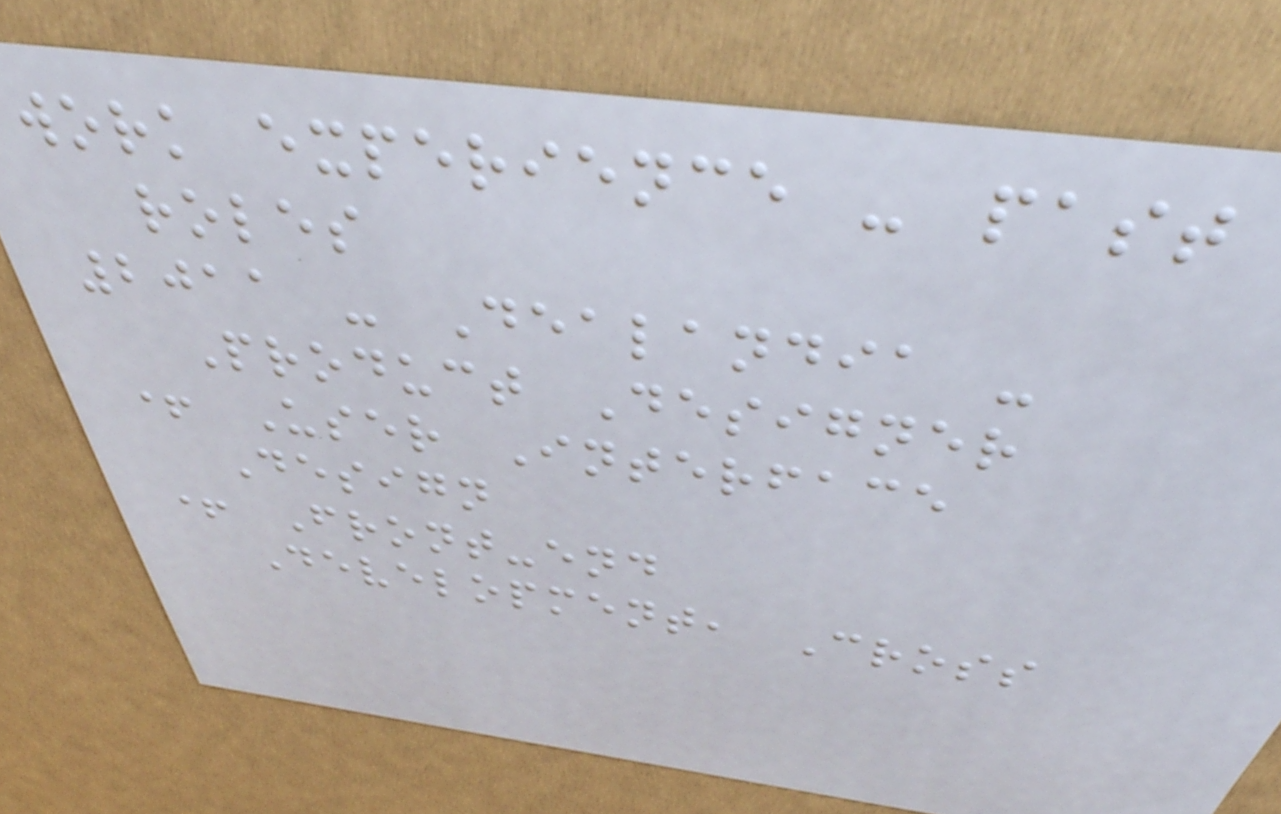work experience - past
roles
2011 - Dealandia -
Product Designer
+ User Interface
Design
+ Front-end
Development, Cross
